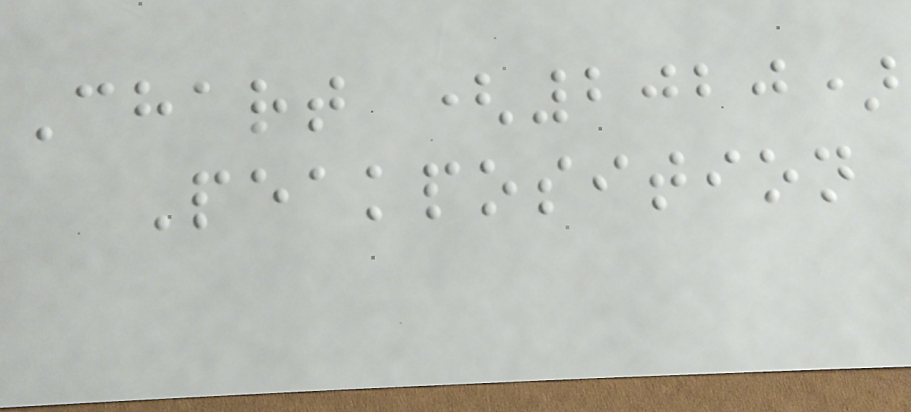Chart (2020)
Peakposition
